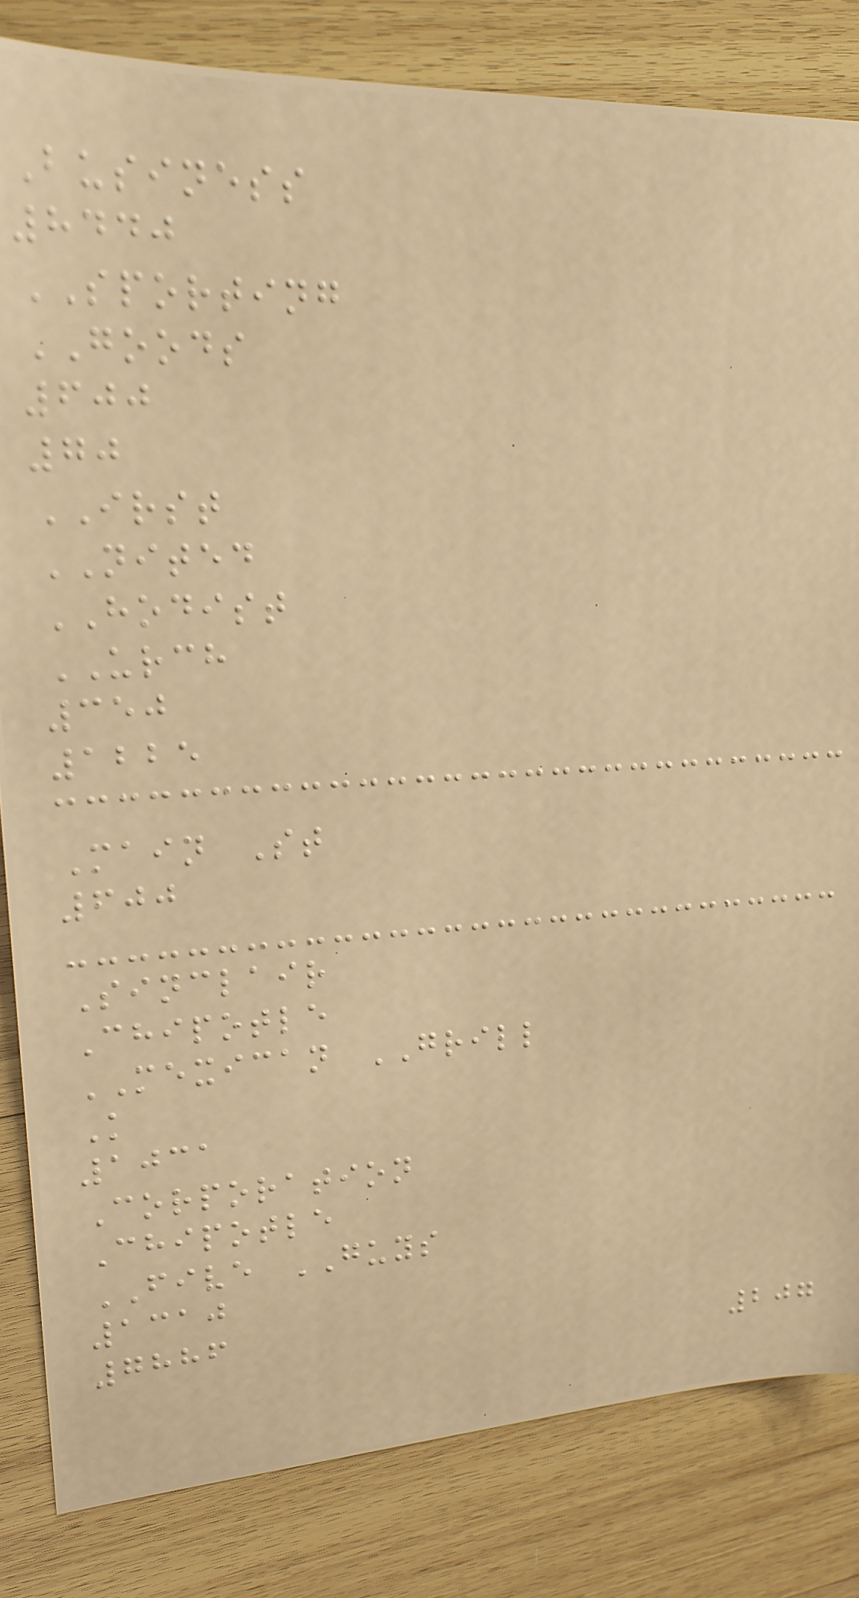Business
8440
SPORTING
GOODS
600
70
IRST
NITED
HODIST
URCH
350
1225
Main St
600
Sinclair
Chipotle
MEXICAN GRILL
K
1031
Corporation
Chipotle
FIVE GUYS
1310
7886
207
